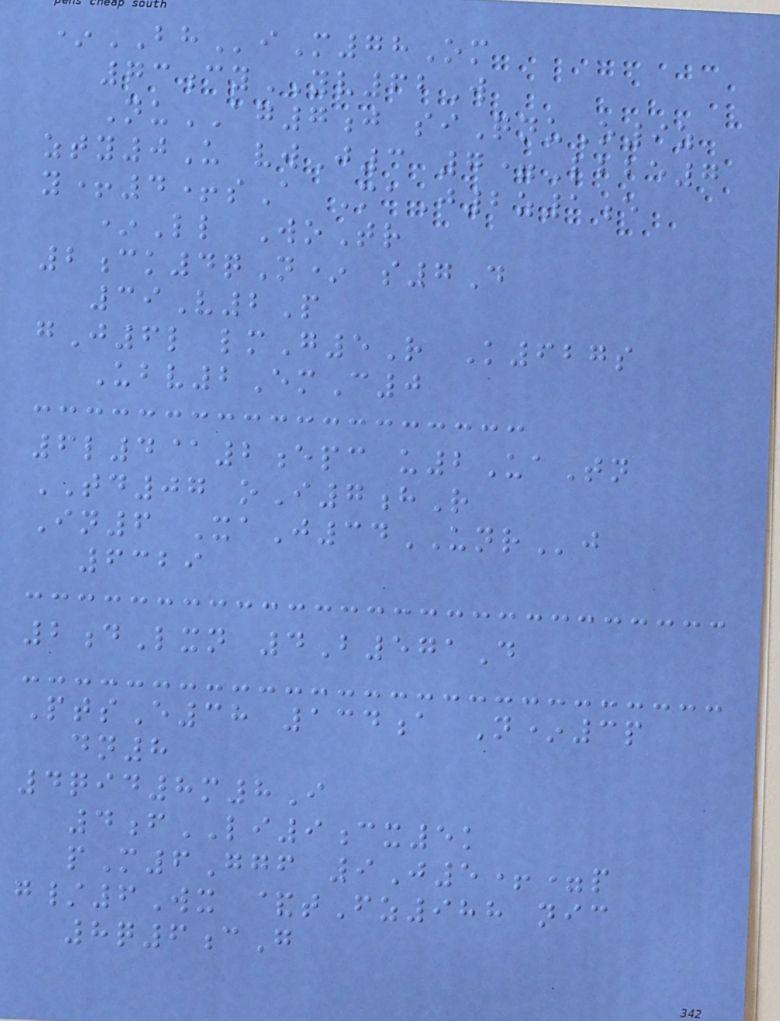*BHiM78Om
73cyYV62W
NuAG7j siQnuO9z
zty0U vwJ3 7=Lbbe7
y+4+sA MaJ2z1e
*Ll WoTr
2ck4qN* s7D
39V2P
gJ6l lmG5R K627s
Ubv2EmC0
6l4@2epc u2UaTn
TD07 oI7hR
In6 XaJ34UNRj
6329
2dLxn 4B571D
PtsE38 134a N*3p
dn8
4qid8m8I
4fLI9cx5k
pM6Ggf 9J5+=p
g/6Wx &tFz988 nic
8q6cG
